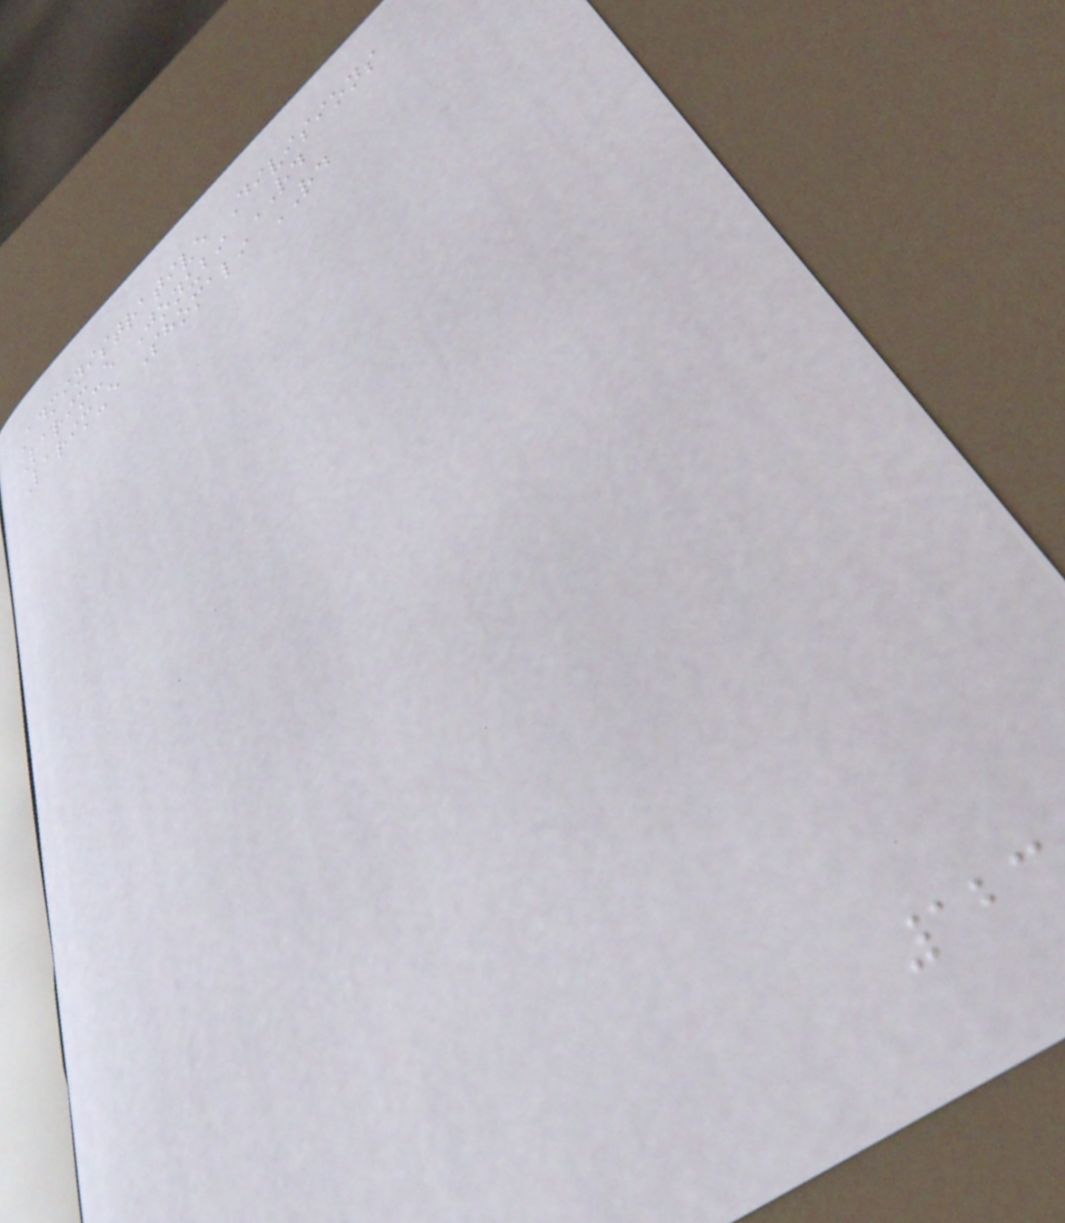Administrative Divisions
Larim-e Jonubi RD
Larim-e Shomali RD
123
